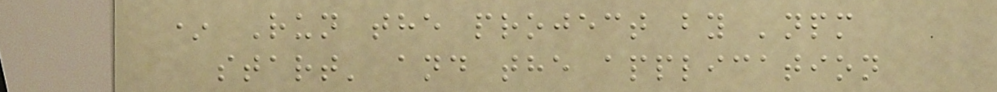* Run the project by 'npm
start' and the application
